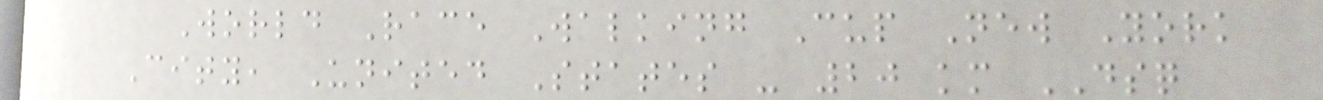World Race Walking Cup New York
City, United States - 20 km DSQ
